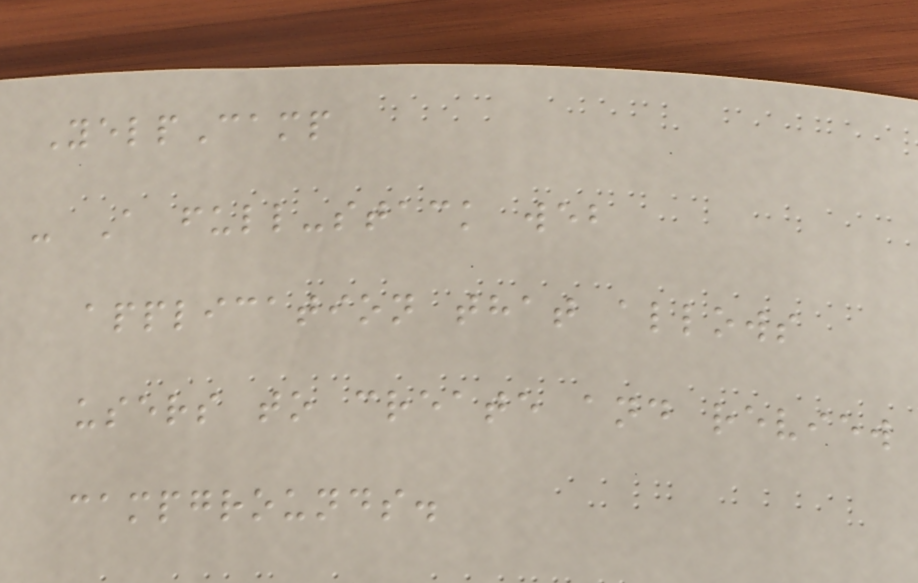YelpCamp
- A full-stack web
application that allows
users to create and review
campgrounds.
